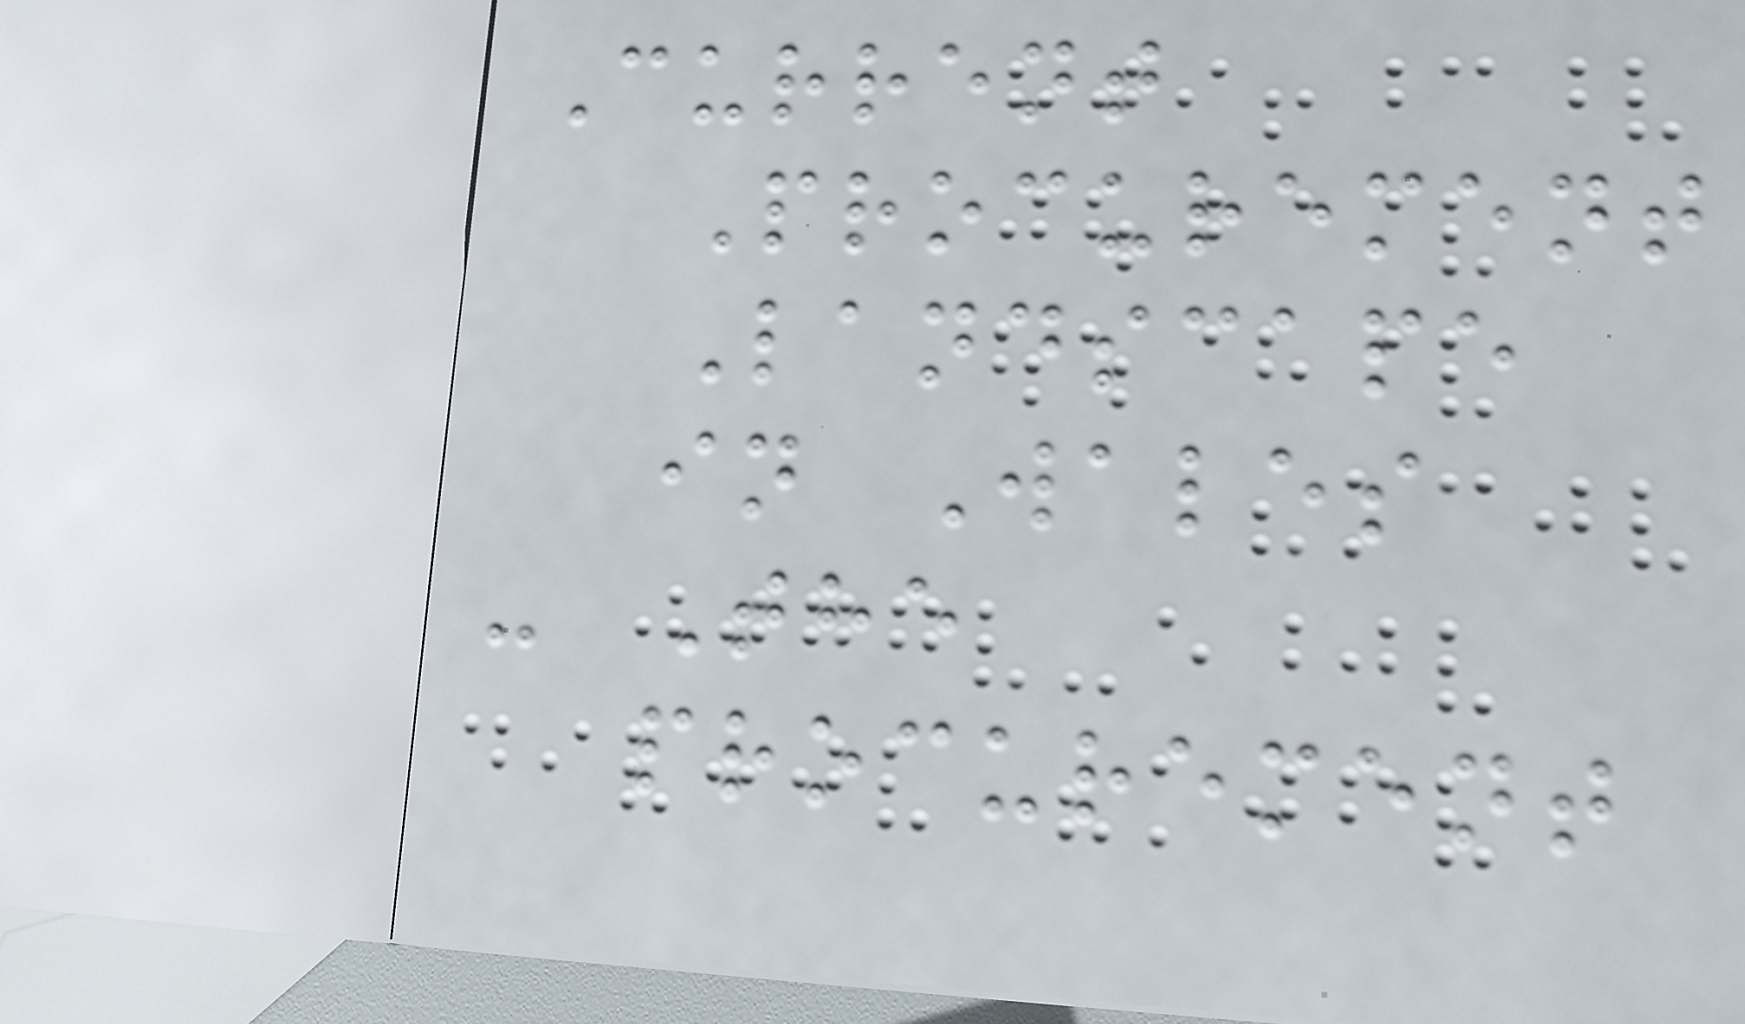Current
Procurement
Landscape
in Wales
- The
procurement
